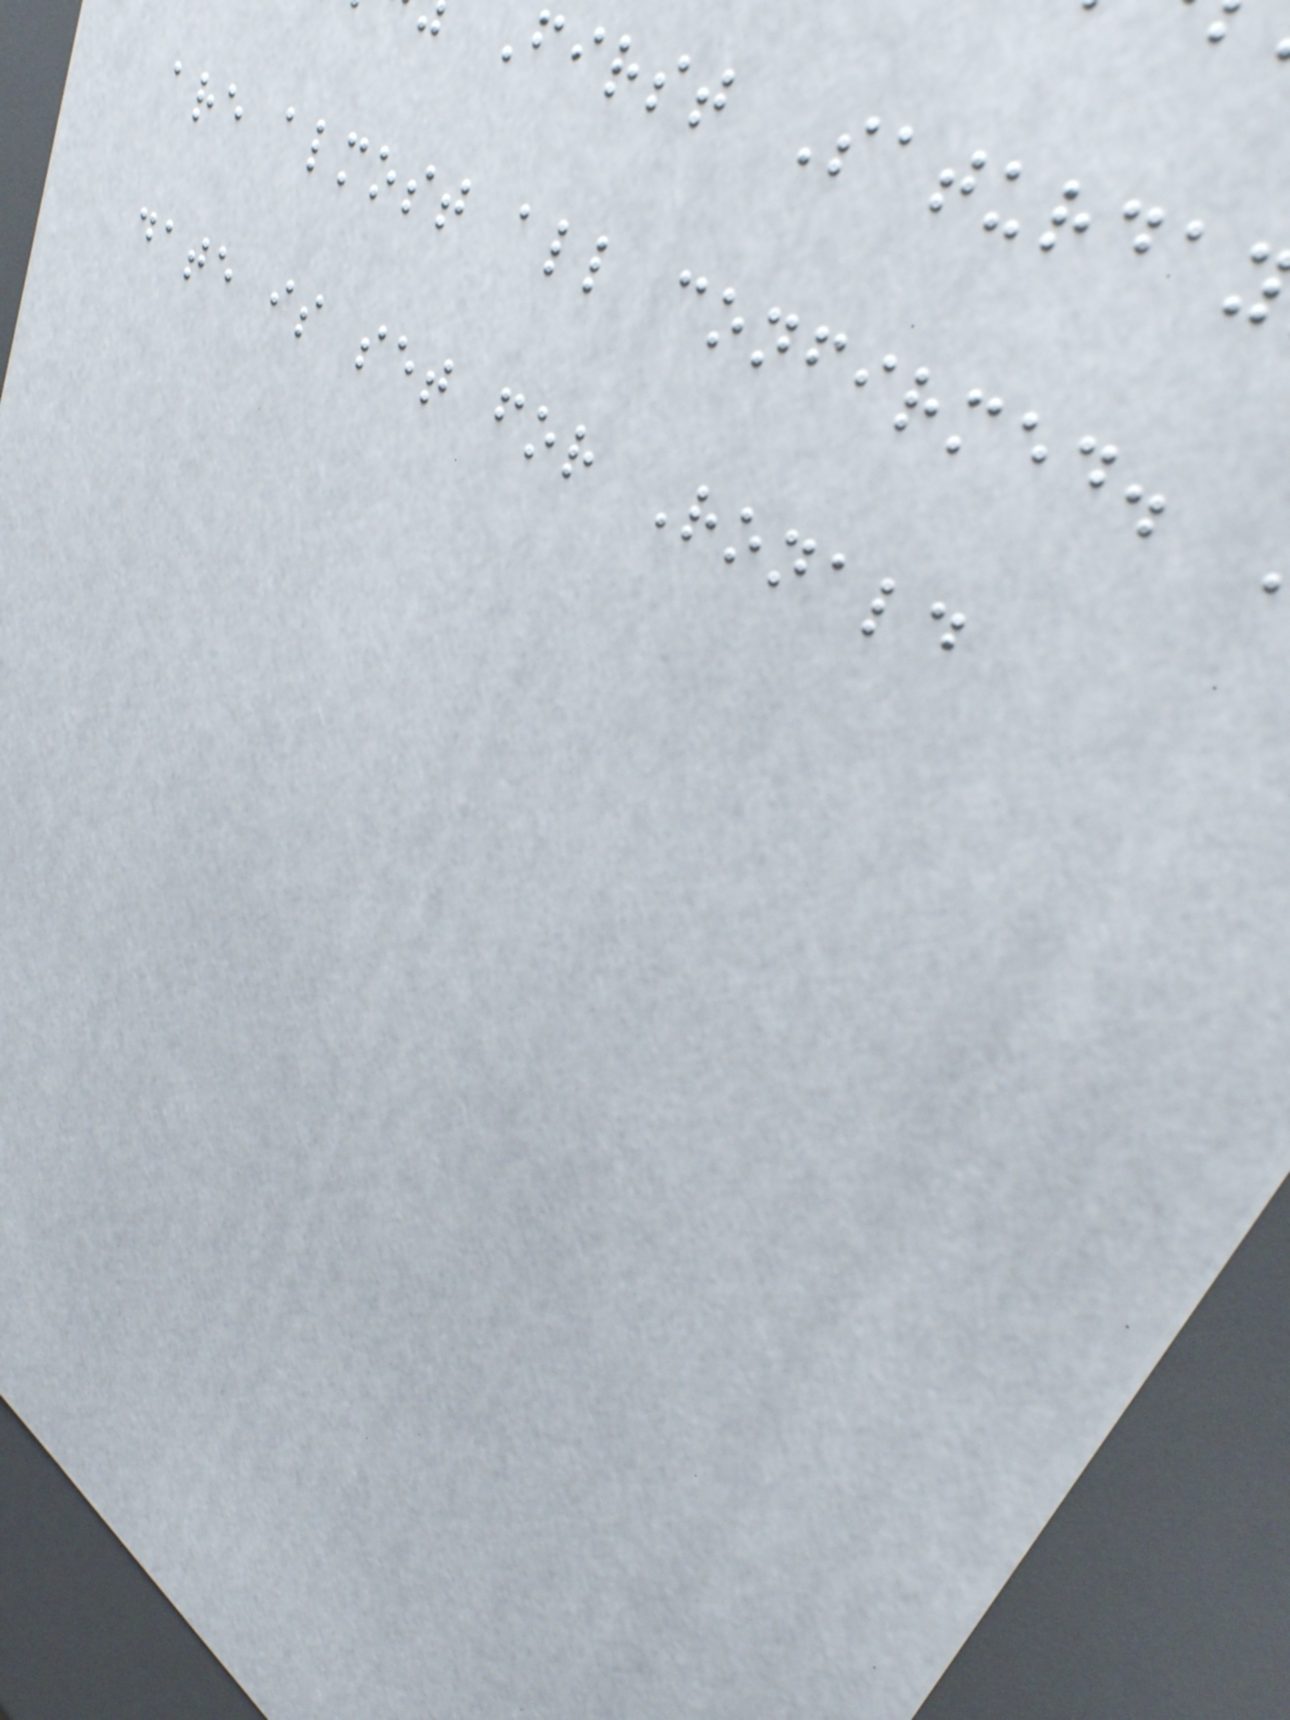first Saturda
are almost all confirmed.
date is set for Ronald
